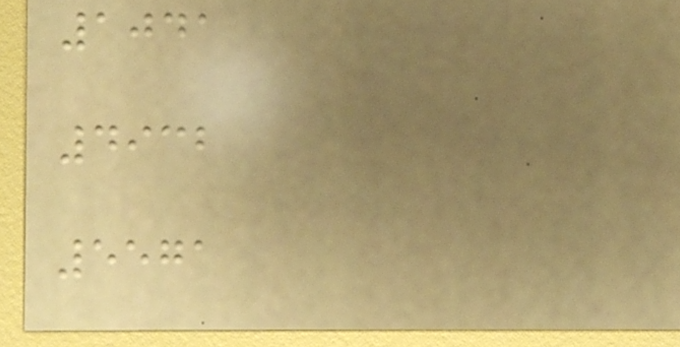1041
4932
5571
